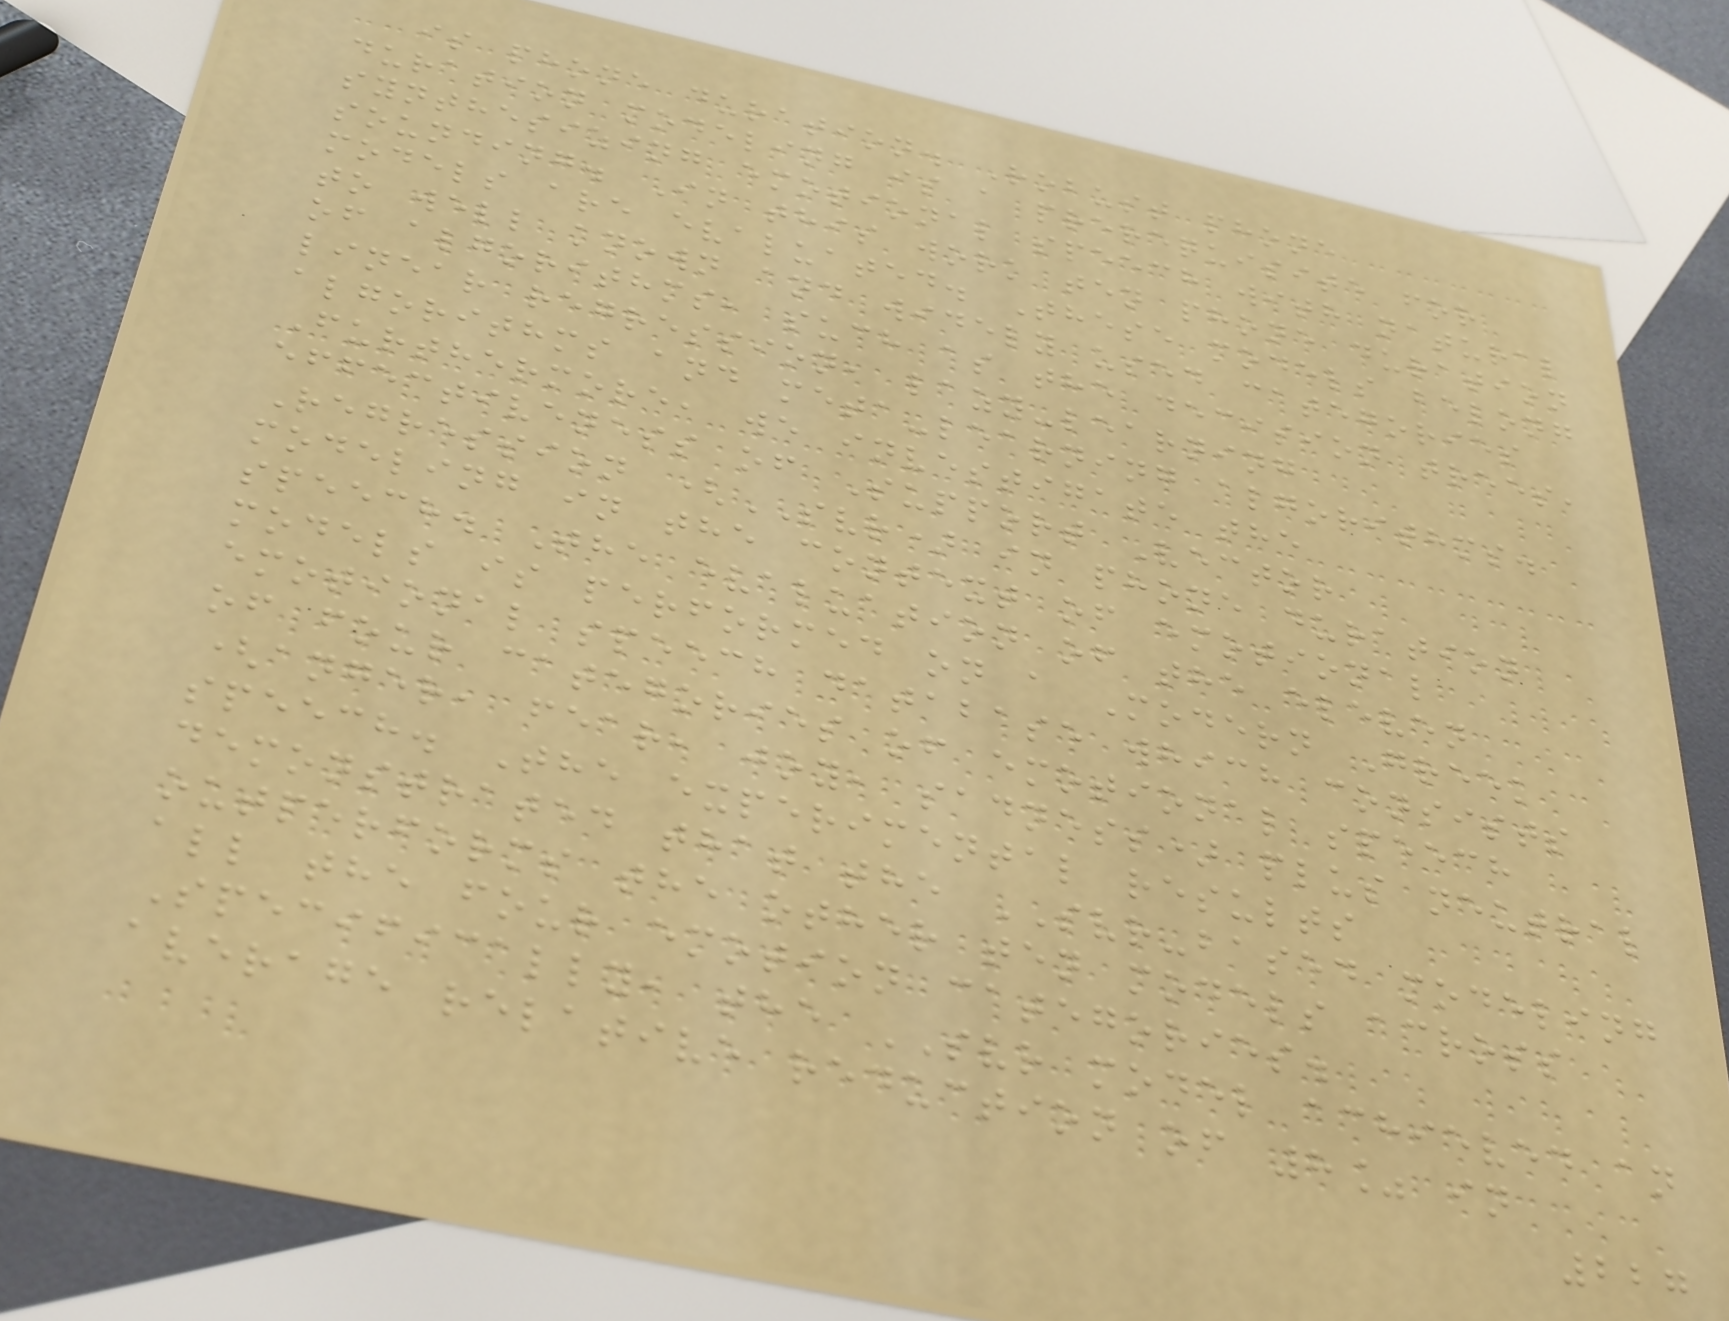is phone duration. Robust phone
duration modeling is a prerequisite for
synthesizing emotional speech with natural
sounding. In this work ten phone duration
models are evaluated. These models belong
to well known and widely used categories
of algorithms, such as the decision trees,
linear regression, lazy-learning
algorithms and meta-learning algorithms.
Furthermore, we investigate the
effectiveness of Support Vector
Regression (SVR) in phone duration
modeling in the context of emotional
speech. The evaluation of the eleven
models is performed on a Modern Greek
emotional speech database which consists
of four categories of emotional speech
(anger, fear, joy, sadness) plus neutral
speech. The experimental results
demonstrated that the SVR-based modeling
outperforms the other ten models across
all the four emotion categories.
Specifically, the SVR model achieved an
average relative reduction of 8% in
227
